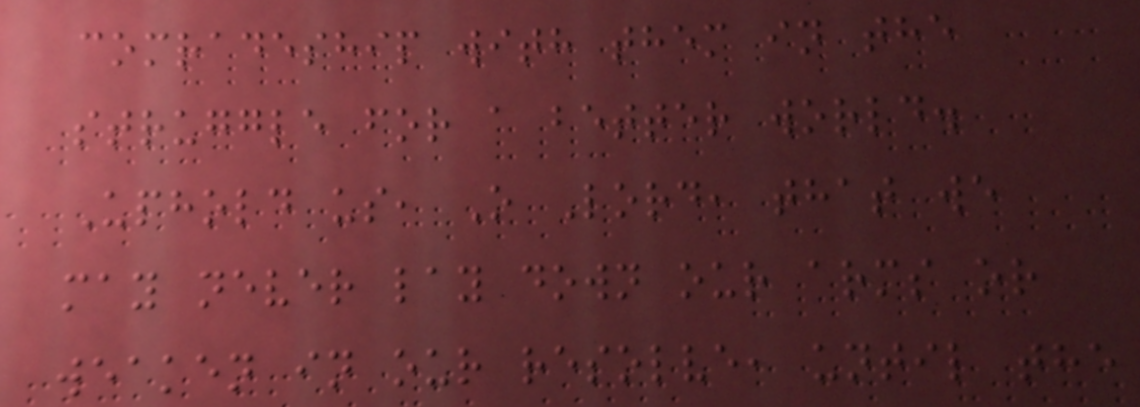comradeship with them in the
struggle for a better world.
Uphold us, O Lord, that we
may never lay down our arms or
weaken in our resolve, until the
